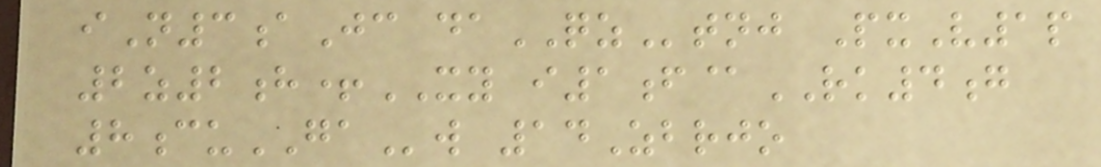iN3aJc daQZtnj PxV1p
2z2h+XY i1f@RK4g
8cuGAw 14Zbrjo
